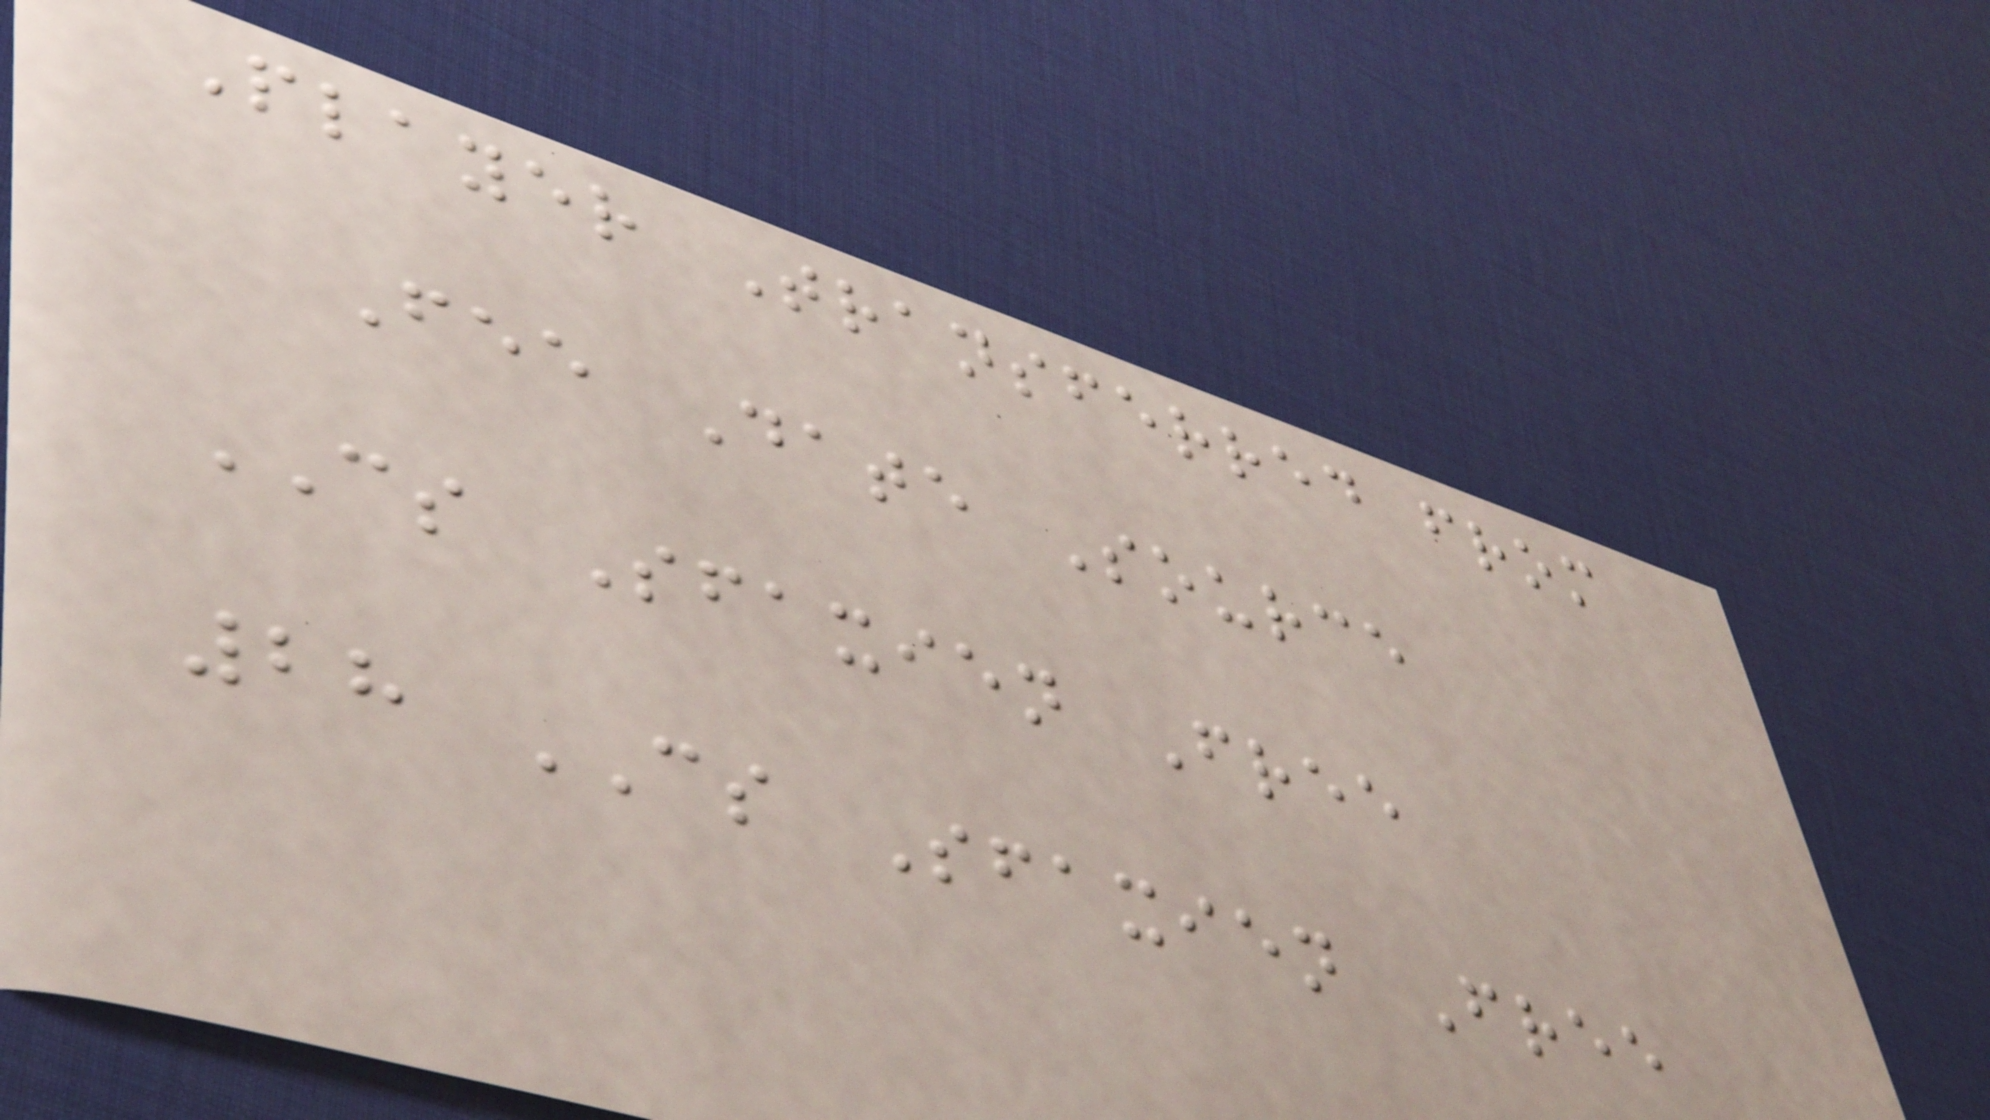Player Transferred from
Fee Date Source
CS Sfaxien Free
28 CS Sfaxien Free
